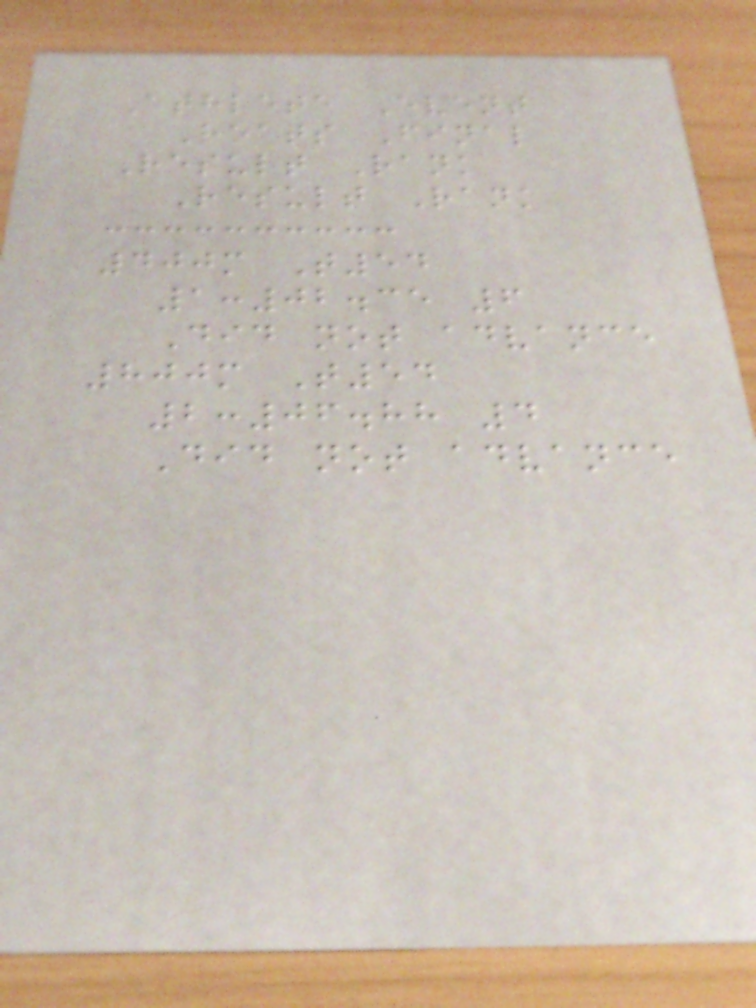Athlete Event
Heats Final
Result Rank
Result Rank
400m T54
1:02.35 6
Did not advance
800m T54
2:06.88 4
Did not advance
